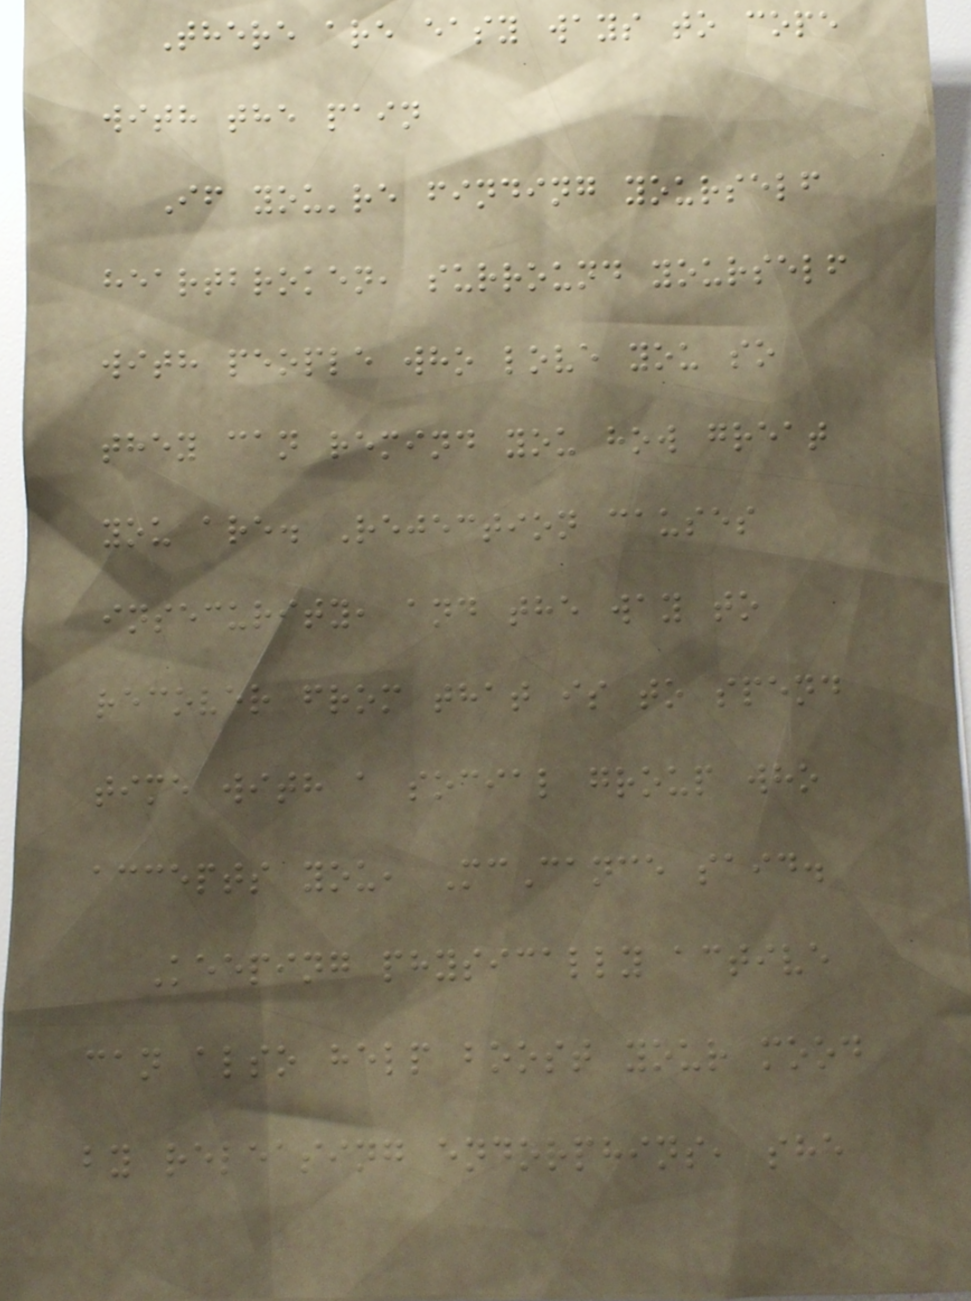There are easy ways to cope
with the pain
If you're finding yourself
heartbroken, surround yourself
with people who love you so
they can remind you how great
you are. Rejection causes
insecurity, and the way to
recover from that is to spend
time with a social group who
accepts you, McCance said.
Keeping physically active
can also help boost your mood
by releasing endorphins, she
